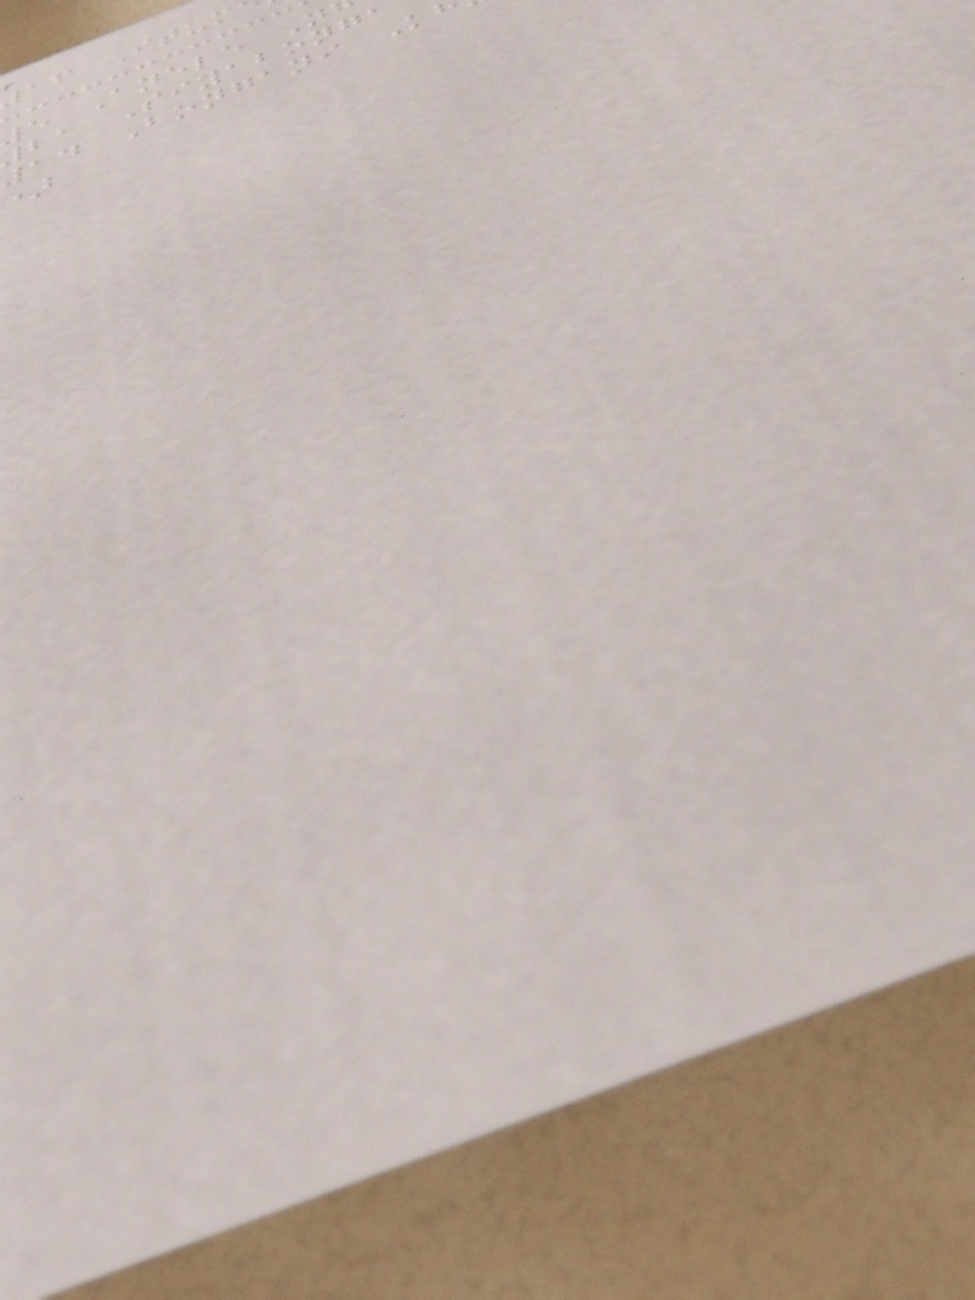af Itum
e Anele N
ba Siyabonga
ad Bongani K
